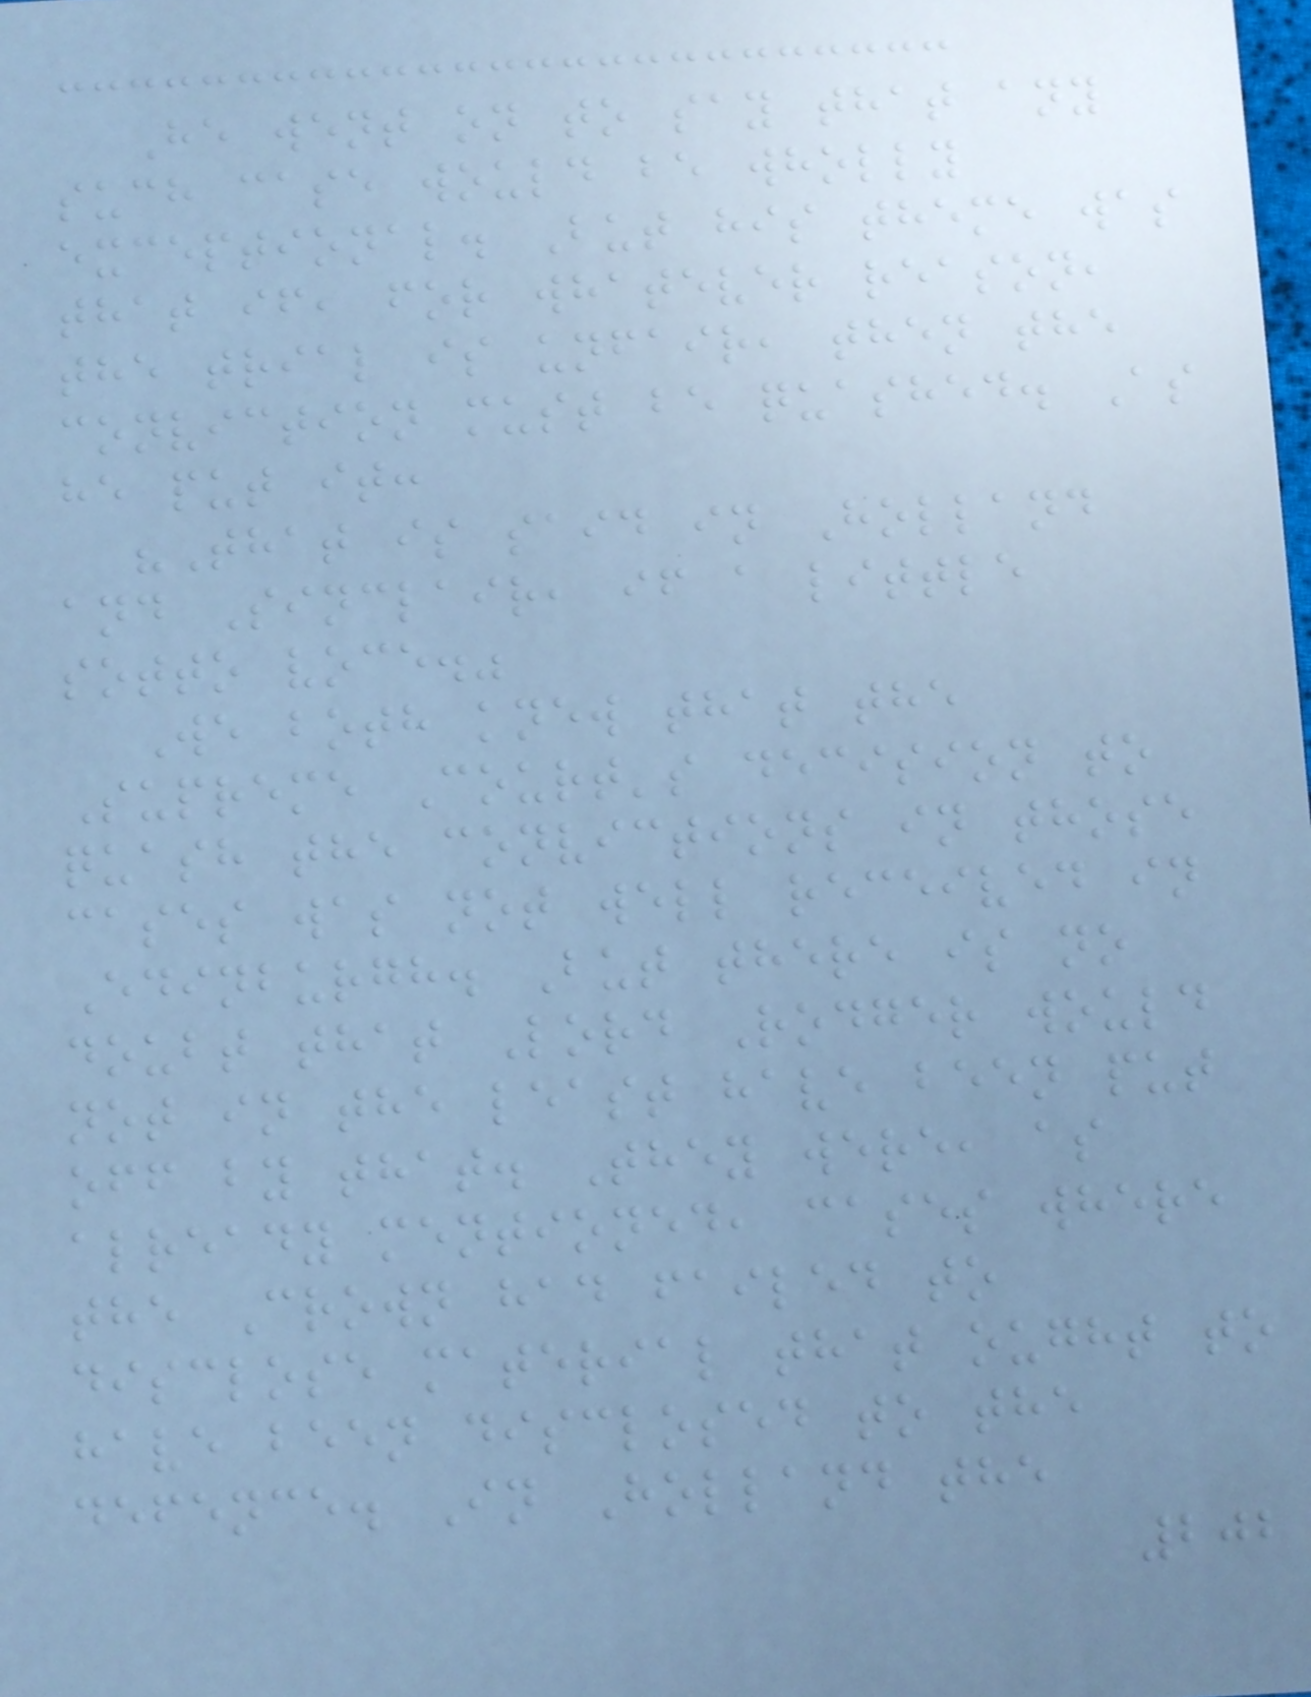He went on to say that any
such case would be wholly
exceptional. But his theme was
that if, for whatever reason,
the trial is unfair, then the
conviction must be quashed. As
he put it:
"That is said in Holland
and Sinclair, if a little
sotto voce."
We both knew that the
Supreme Court's decision to
quash the convictions in those
cases was not well received in
Edinburgh. But there is no
doubt that Lord Rodger would
not in the least have been put
off by that. They were, as
already mentioned, cases where
the Crown had failed to
disclose material that ought to
have been disclosed to the
defence. In Holland the
202
